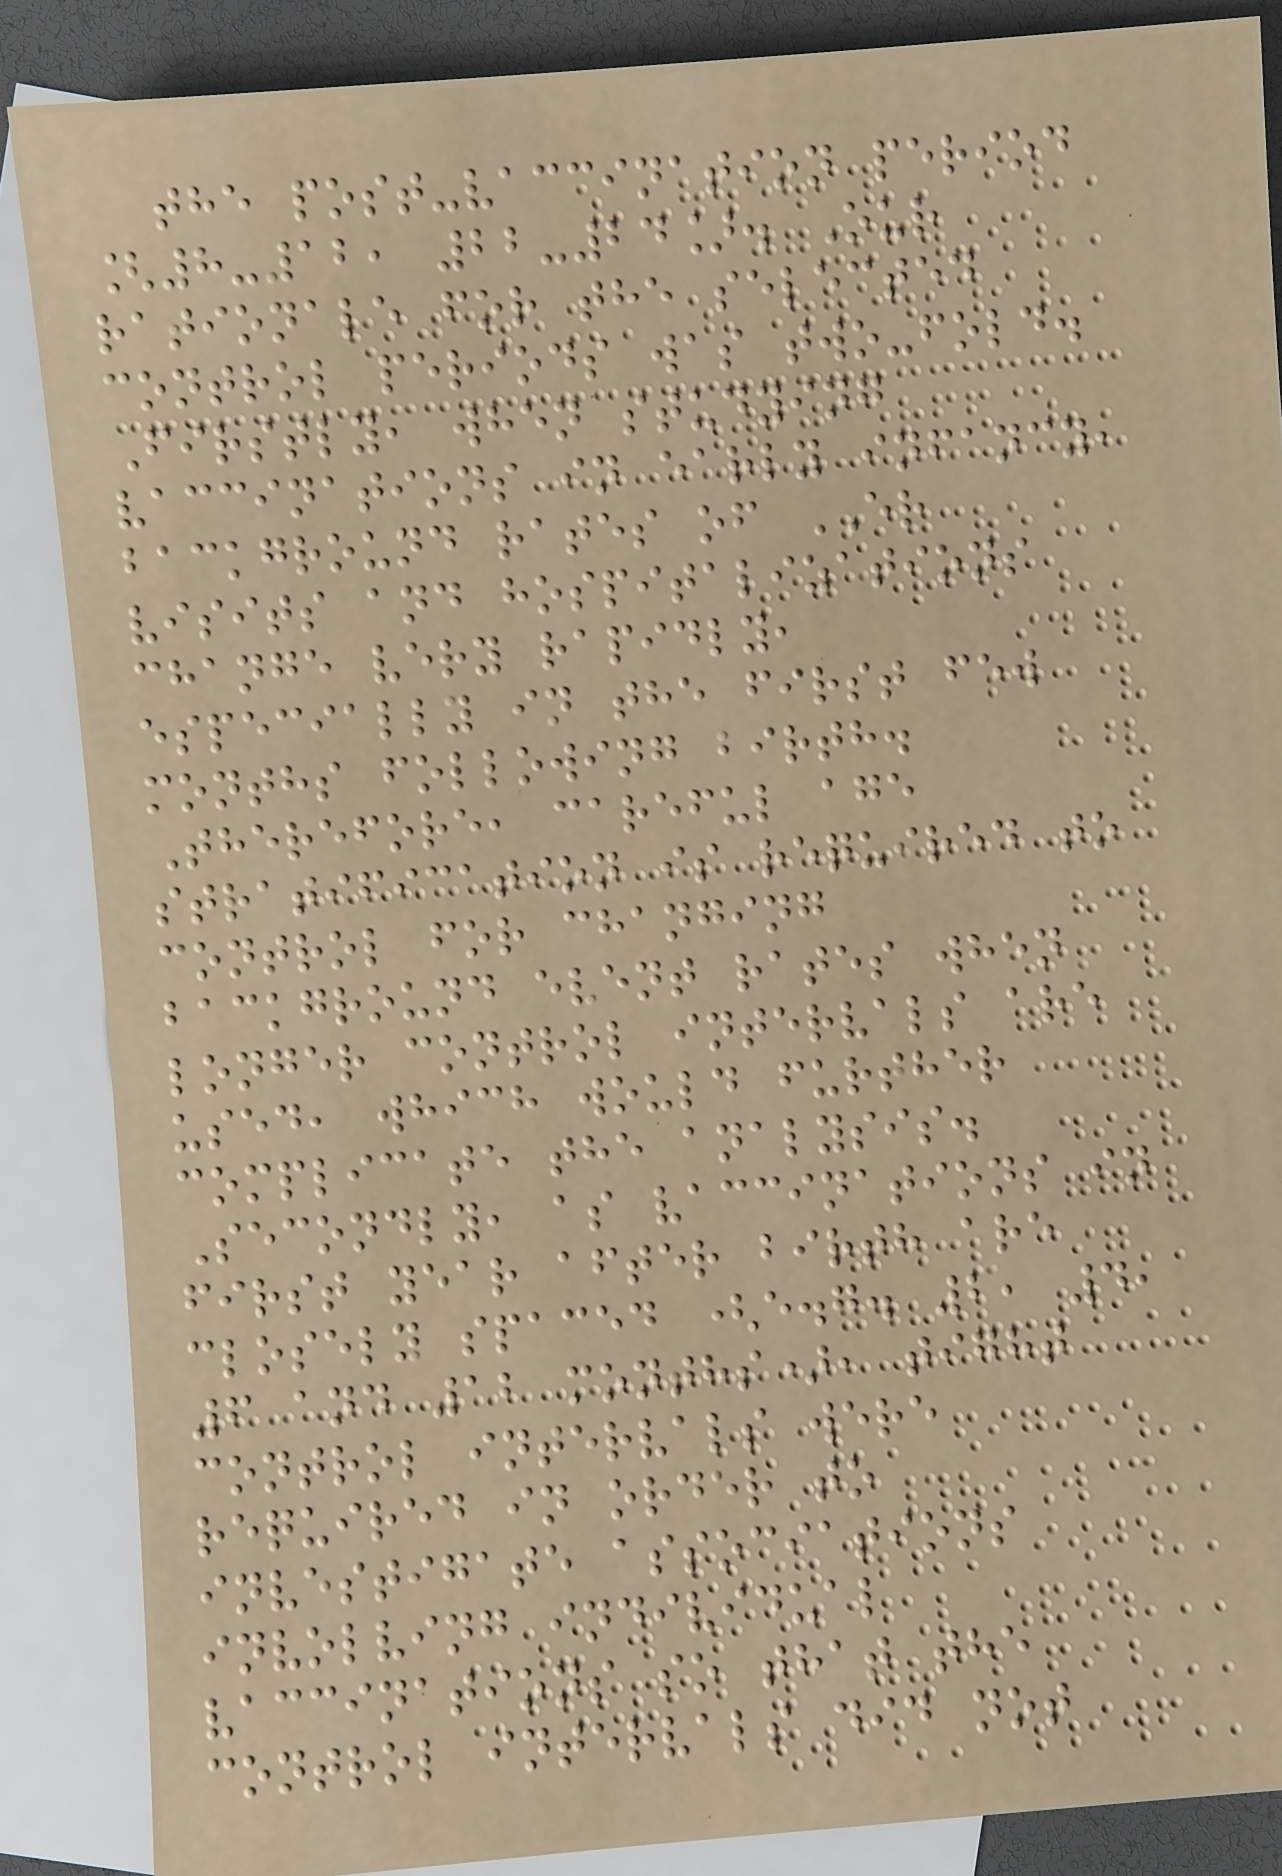the post-vaccination period
[8-12, 22-24]. Our
rationale for the selected
control periods was two-fold.
Firstly, when studying
vaccinations in early infancy,
background rates of ER
visits and hospitalizations
change very rapidly,
especially in the first few
months following birth.
Therefore, careful age
stratification is required to
control for changing
background event rates when
longer control intervals are
used, which would further
complicate the analysis.
Secondly, as vaccinations in
first year after birth are
closely spaced (e.g. 2, 4,
6 and 12 months), tight
control intervals were
required in order to
investigate associations
involving individual
vaccinations so that the
control intervals did not
